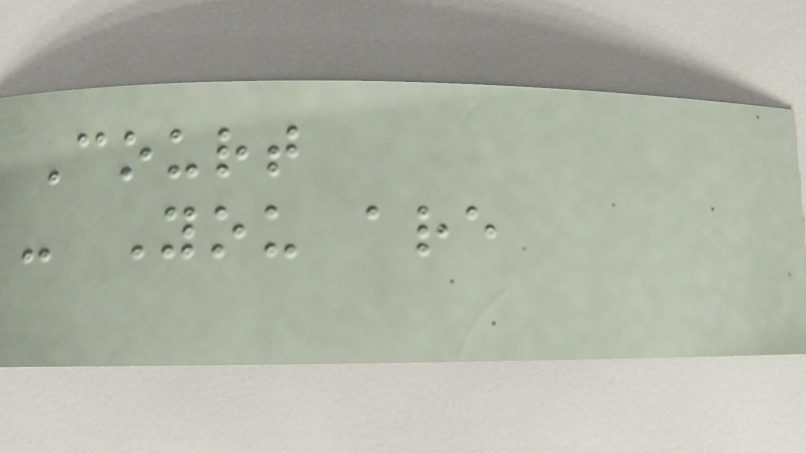Court
- You are
